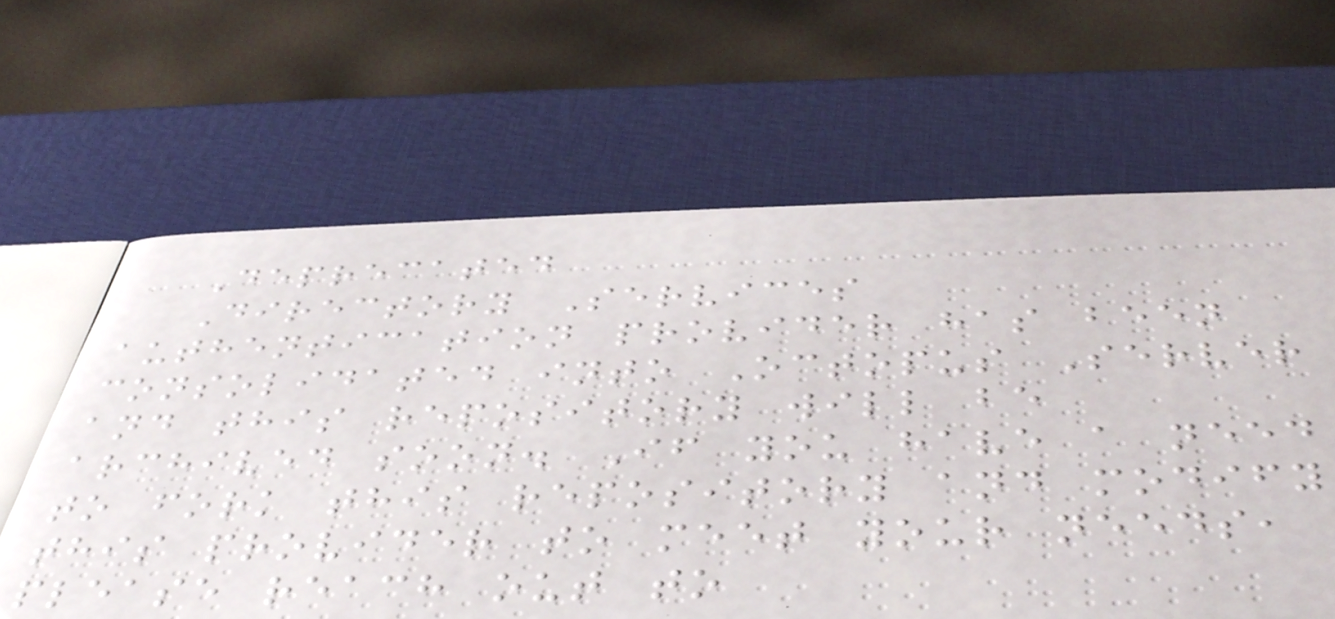Deprecated
Directory Services
authentication provider has been
consolidated into Octopus Server
and this repository will be
archived soon. If you have a need
to fork this repository and modify
this provider to meet your needs,
please reach out to
